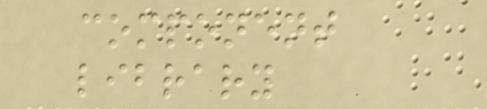component
library
